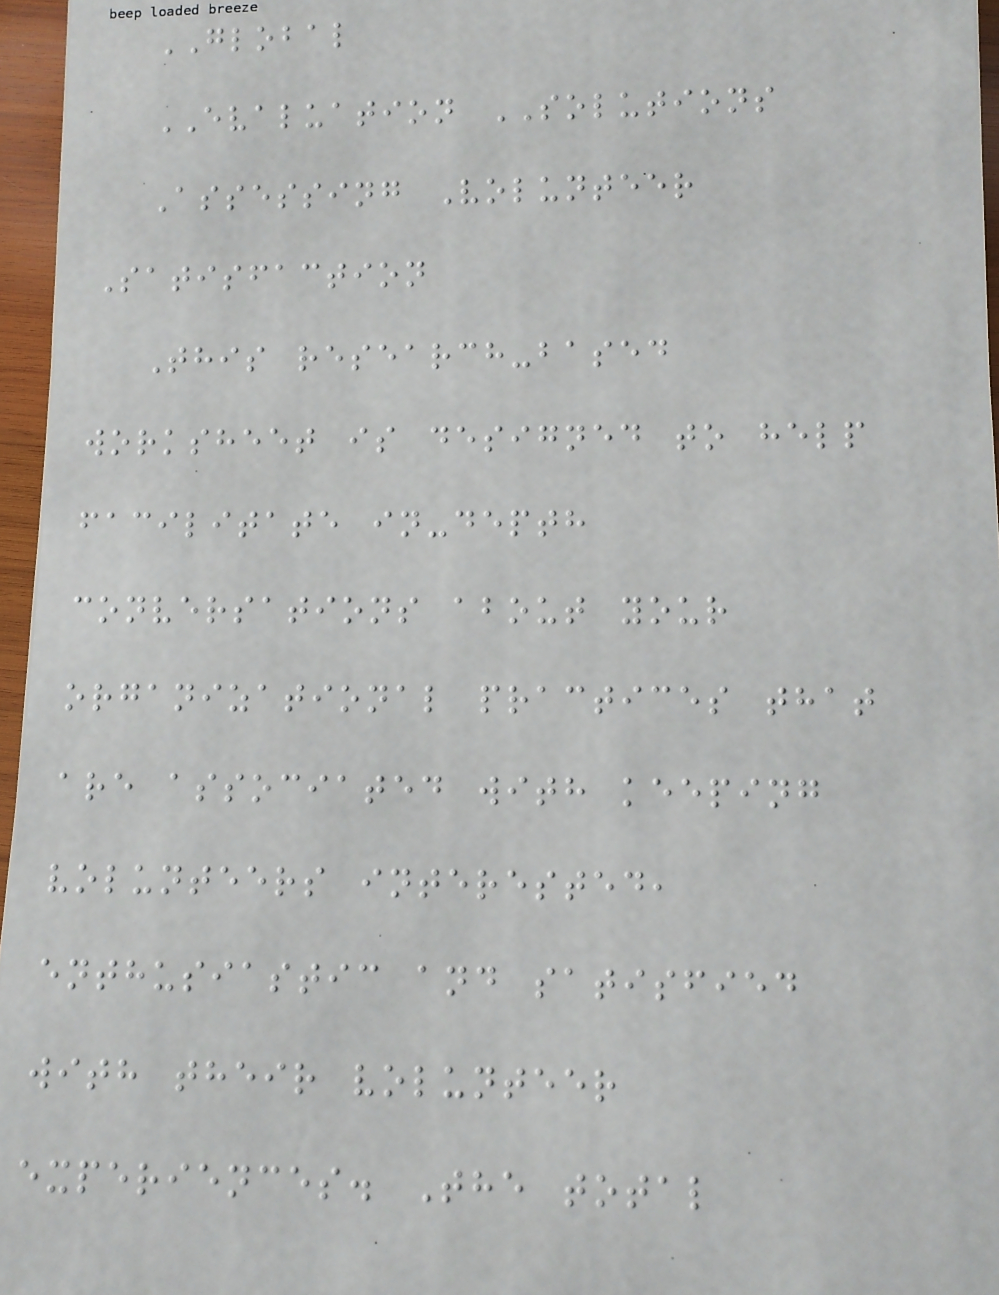GLOBAL
EVALUATION SOLUTIONS
Assessing Volunteer
Satisfaction
This research-based
worksheet is designed to help
facilitate in-depth
conversations about your
organizational practices that
are associated with keeping
volunteers interested,
enthusiastic and satisfied
with their volunteer
experiences. The total
